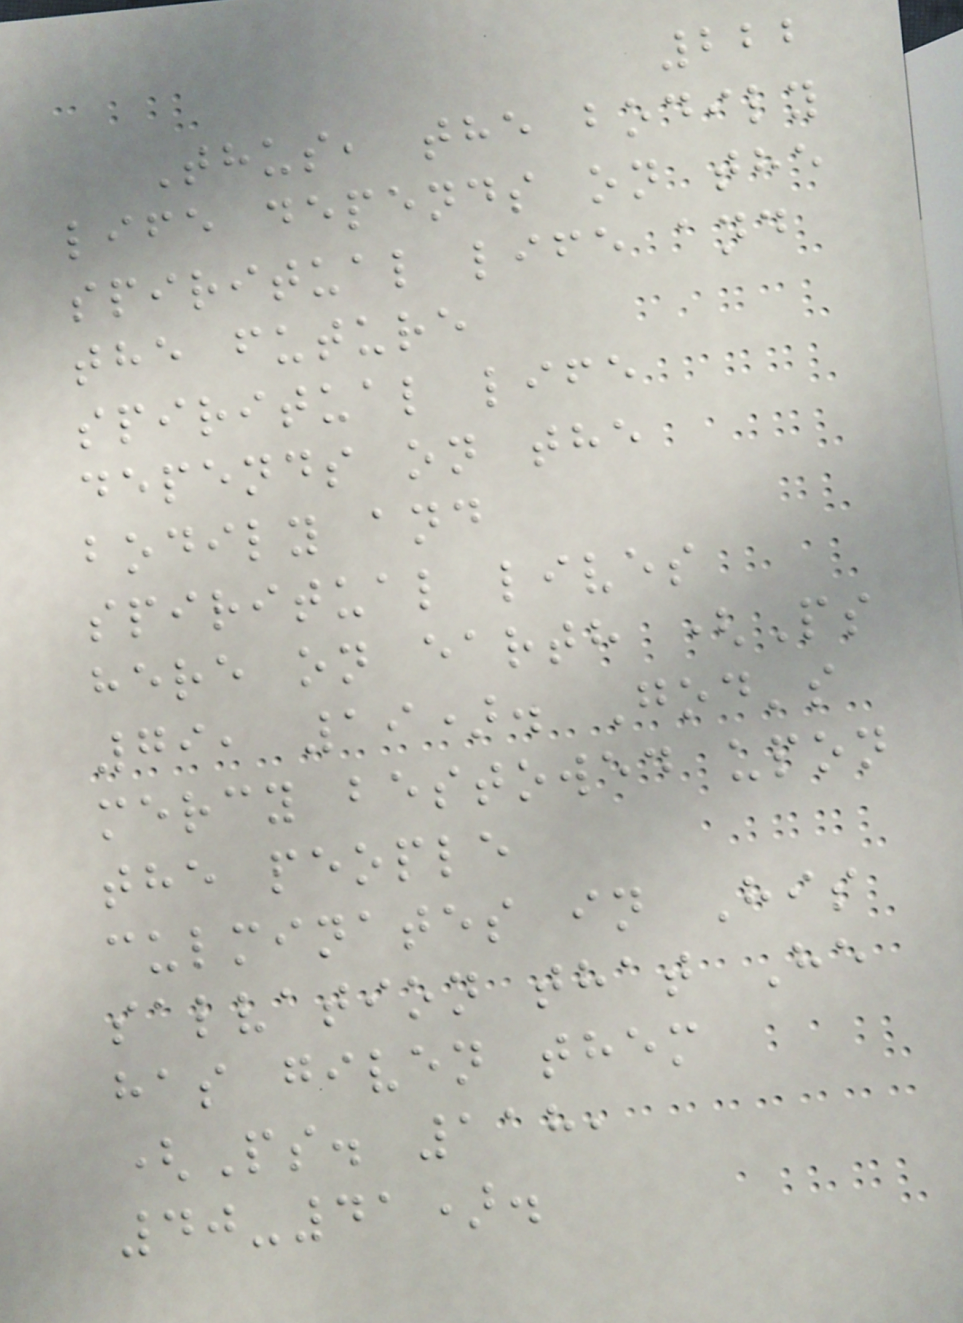222
Thus, the bodily
life depends on the
spiritual life and
the future
spiritual life
depends on the
bodily and
spiritual lives
here on earth (Ps
79, 19). God's
mercy bestowed upon
the people
culminates in His
salvation that He
has given them
(Ps. 118,
40-41).
